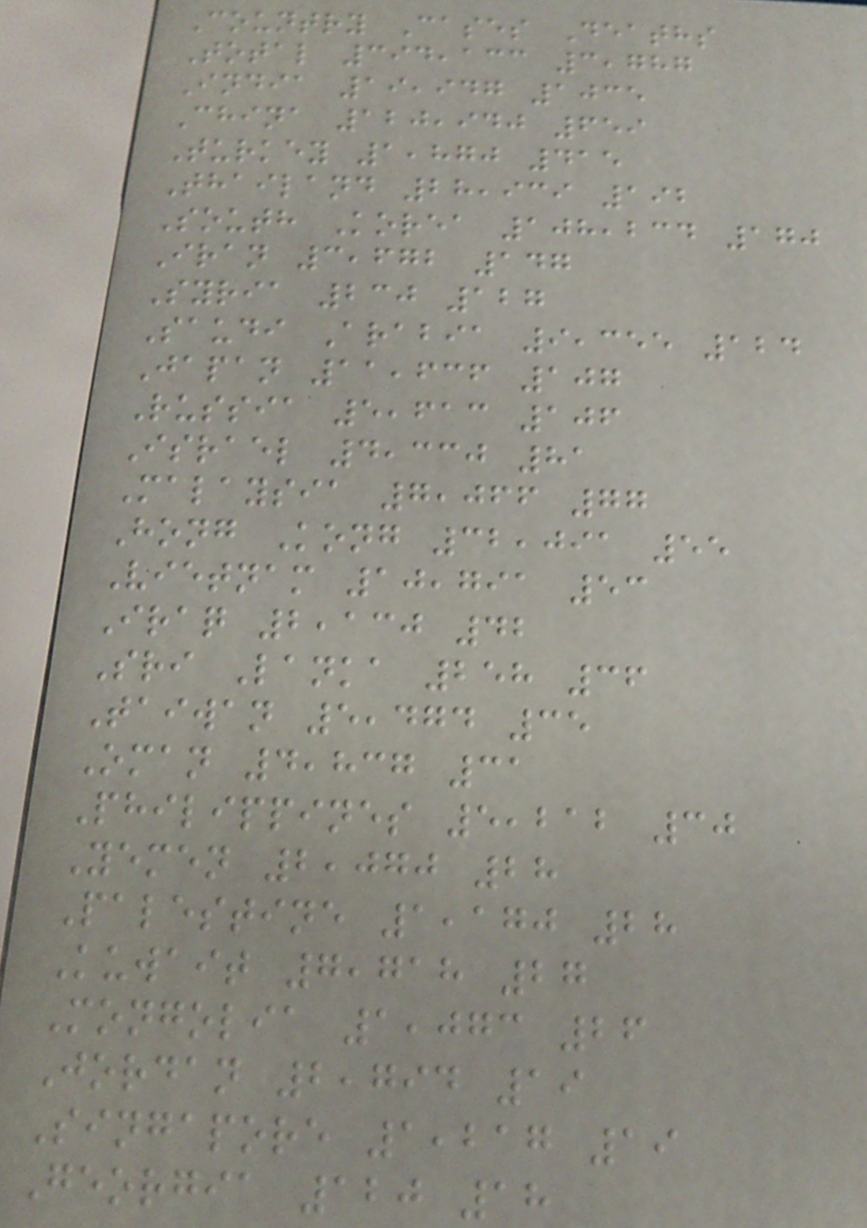Country Cases Deaths
Total 394,133 3,787
India 19,947 1035
China 120,940 659
Turkey 1,870 415
Thailand 28,939 192
South Korea 108,234 170
Iran 3,672 147
Syria 230 127
Saudi Arabia 9,355 124
Japan 11,636 107
Russia 5,613 106
Israel 4,330 81
Malaysia 7,066 77
Hong Kong 32,091 55
Vietnam 10,791 53
Iraq 2,130 42
Sri Lanka 258 36
Taiwan 5,474 35
Oman 4,837 31
Philippines 5,212 30
Yemen 2,070 28
Palestine 1,170 28
Kuwait 7,718 27
Mongolia 1,073 26
Jordan 2,794 19
Singapore 1,217 19
Georgia 120 18
